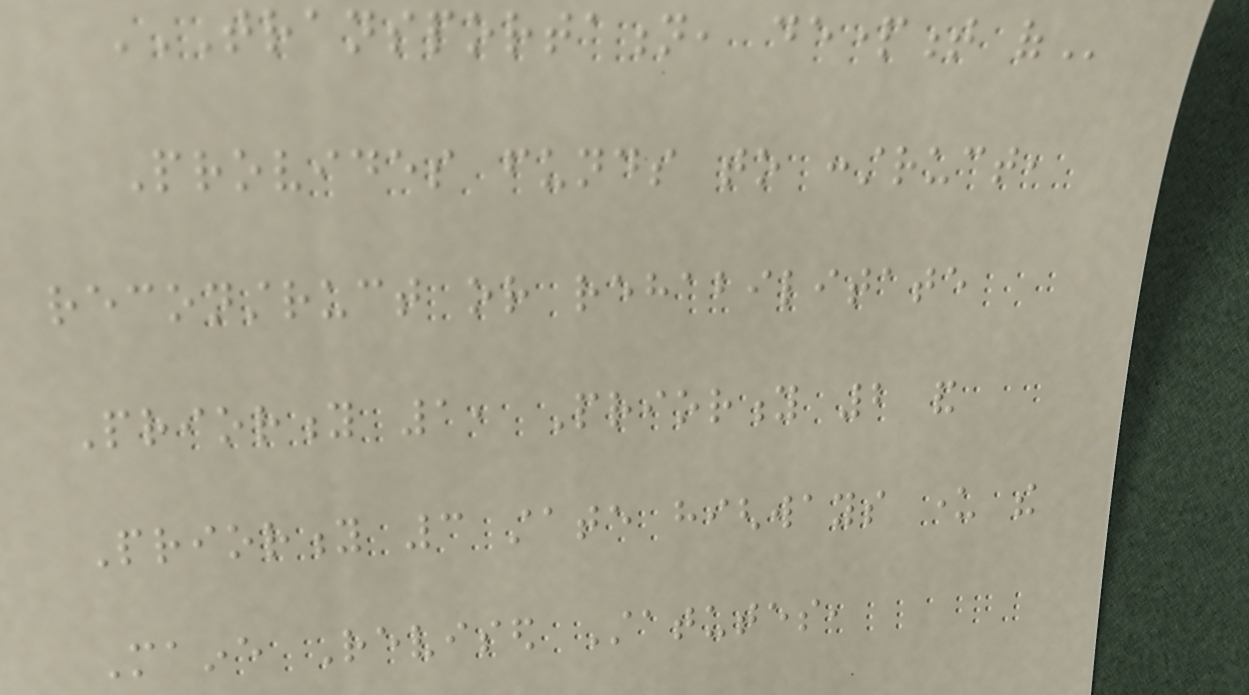TRANSPORTATION, DEPARTMENT OF
Provides funds to construct,
reconstruct or rehabilitate
Priority 1, Priority 2 and
Priority 3 state highways under the
Maine Revised Statutes,
